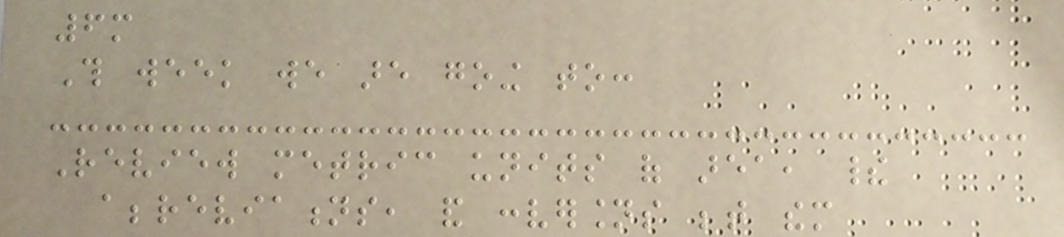6m
This week we are going to:
Review metric units of area, their
abbreviations, and conversions between them
